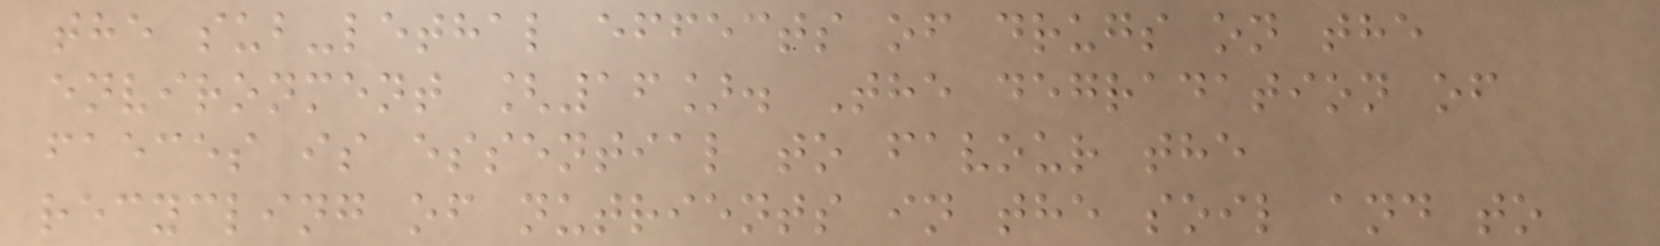the sub-lethal effects of drugs on the
environment [16]. The degradation of
faeces is essential to favour the
recycling of nutrients in the soil and to
